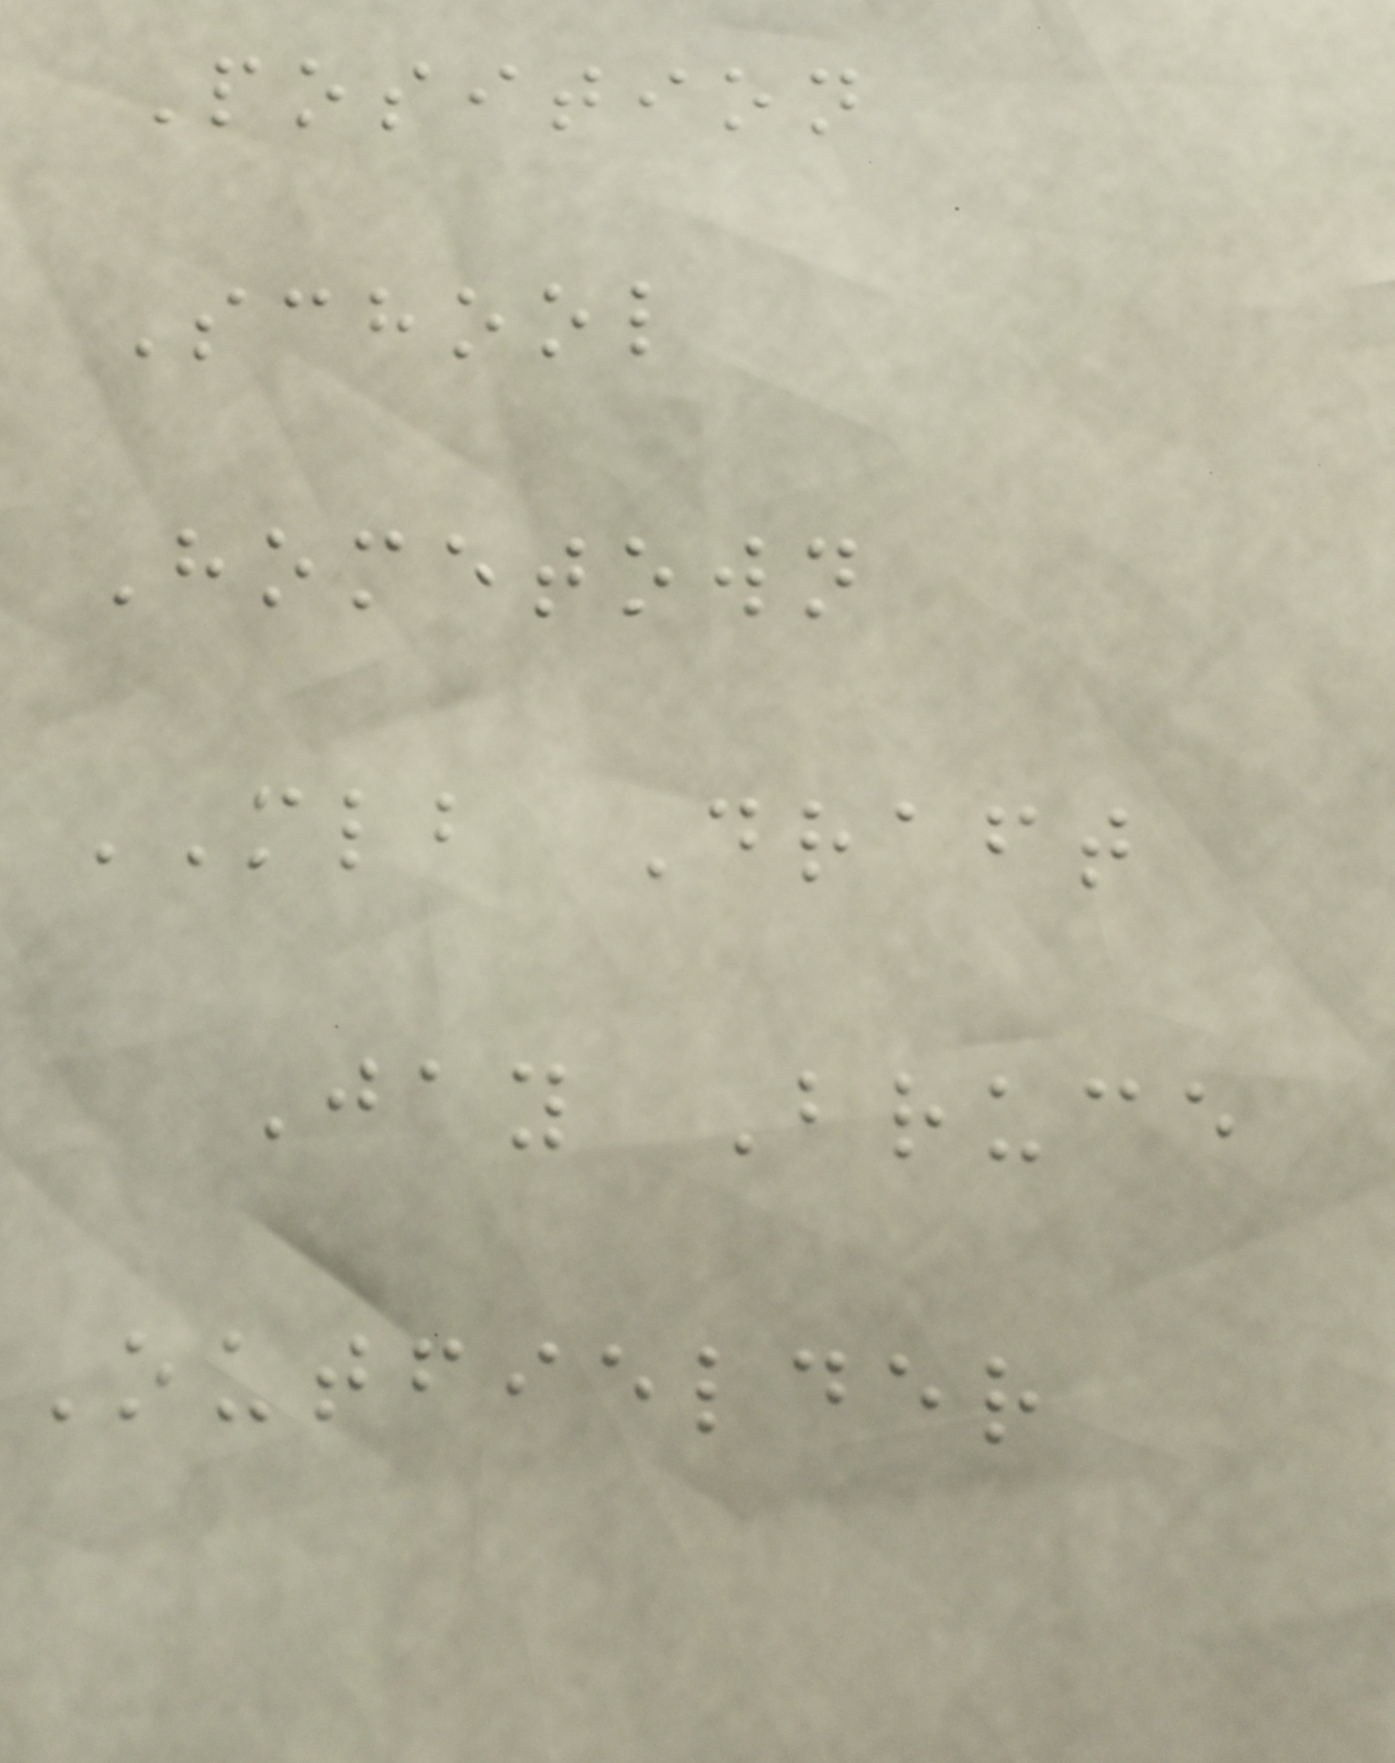Position
School
Hometown
MLB Draft
Jay Bruce
Outfielder
